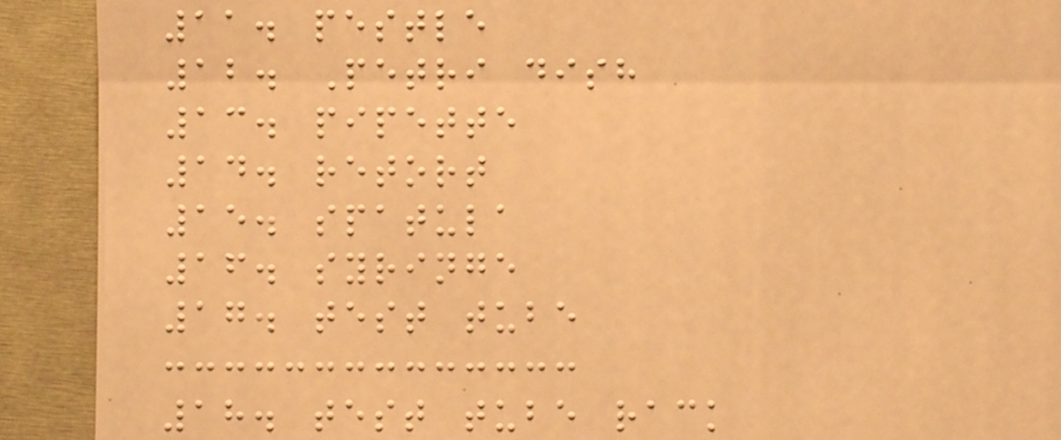11. pestle
12. Petri dish
13. pipette
14. retort
15. spatula
16. syringe
17. test tube
18. test tube rack
